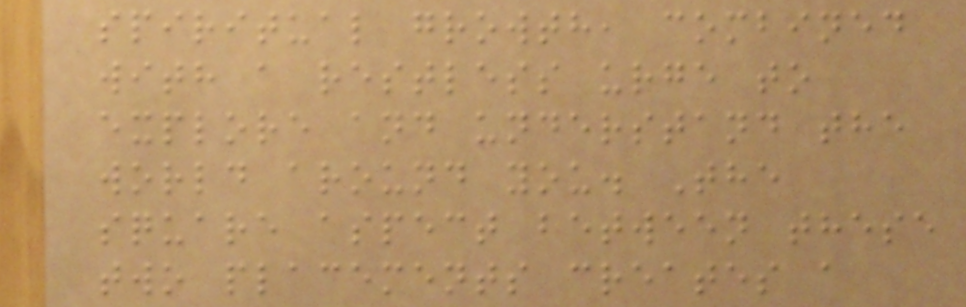spiritual growth, combined
with a restless urge to
explore and understand the
world around you. The
square aspect between these
two placements creates a
